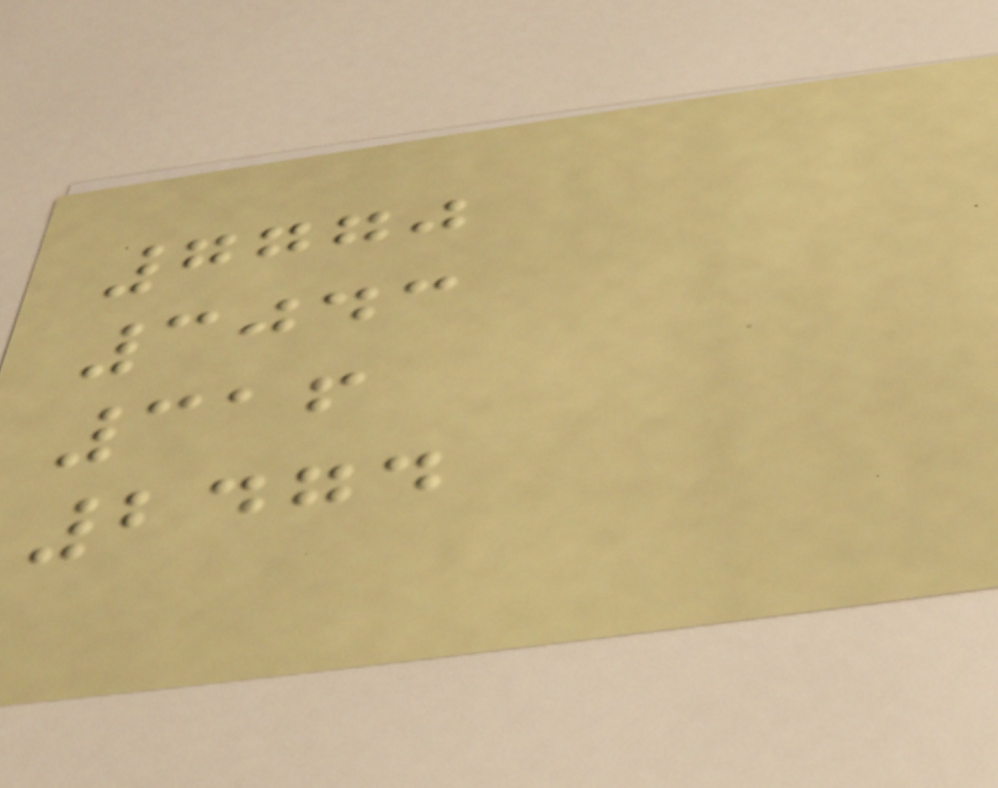7770
3043
316
2474
